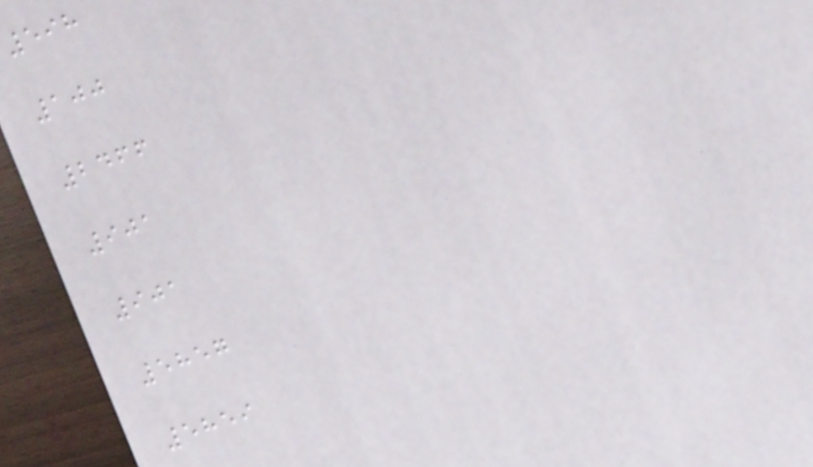598
100
2466
901
901
5857
5859
